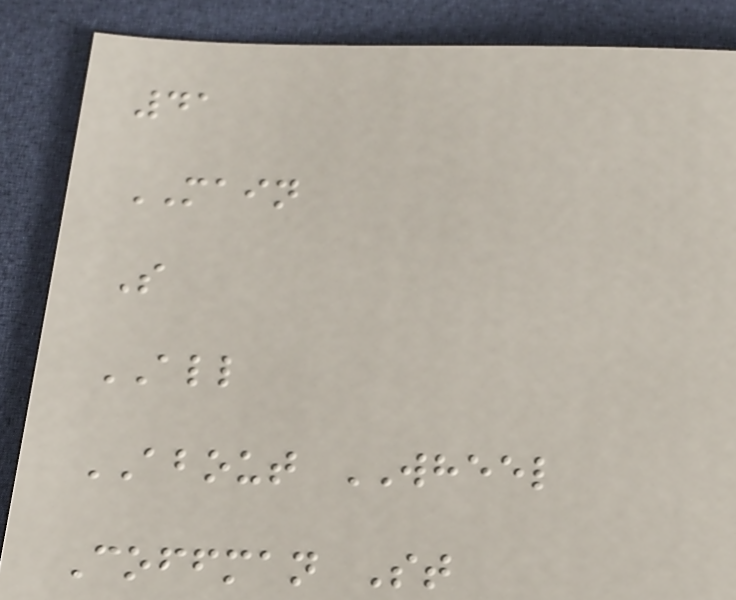41
MAIN
S
ALL
ABOUT WHEEL
Coffman St
